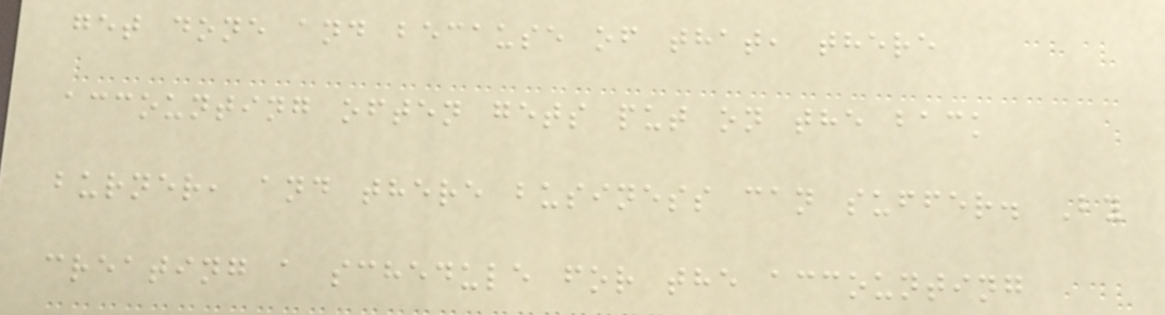get done and because of that, there
accounting often gets put on the back
burner, and there business can suffer. By
creating a schedule for the accounting
